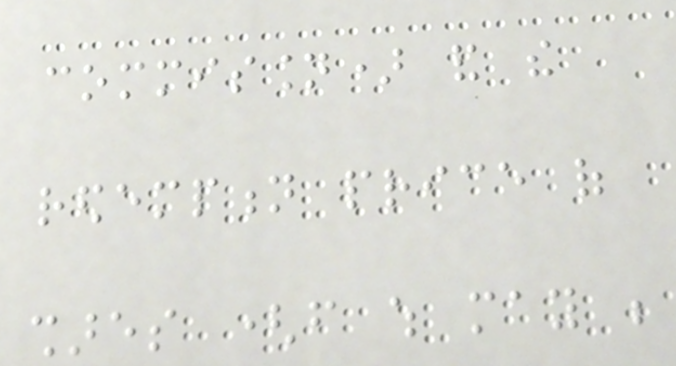commission) and the
redemption price of
shares (from which may be
